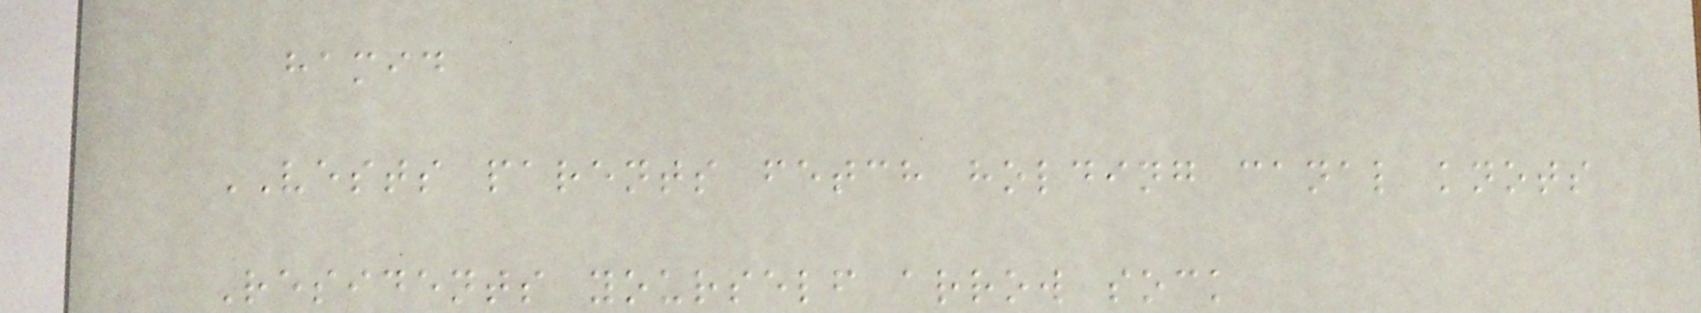hamid
VESTS parents fetch holding canal knots
Residents yourself arrow sock
